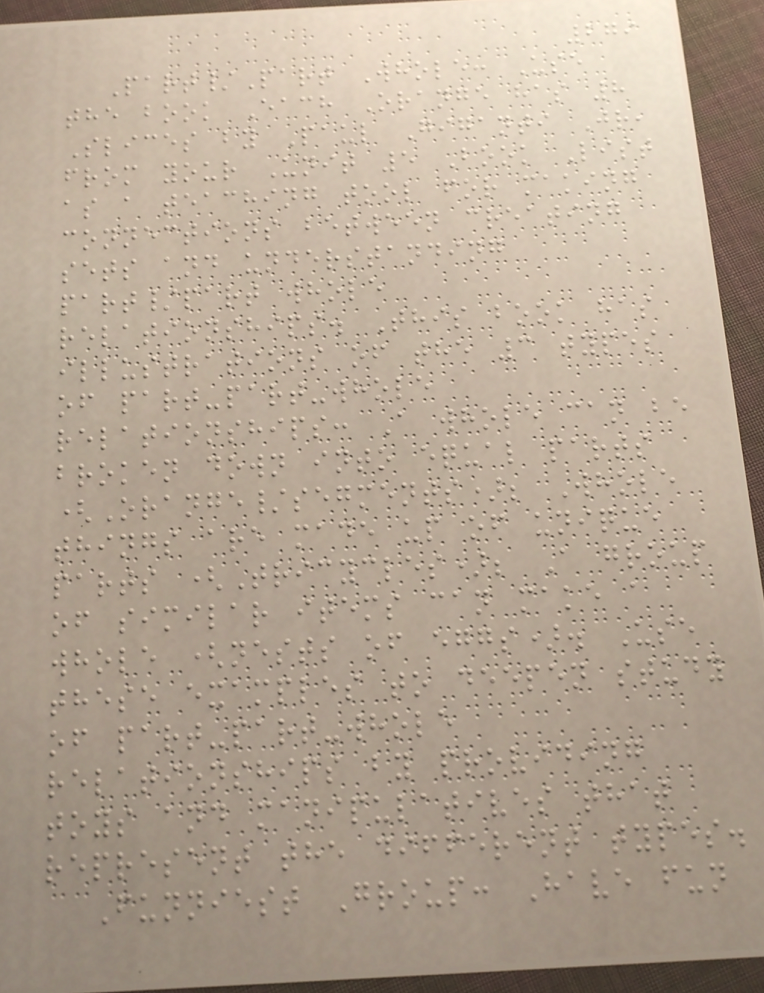279
Part/Part Whole: Use
the book Each Orange has 8
Slices by Paul Giganti Jr,
from your Unit 5 Book List
as a teaching tool for making
connections between creating
sets and understanding
part/part whole
relationships. This book has
illustrations of the 3 types
of part-part-whole
relationships: A whole can be
broken down into equal parts
(Orange/segments); Whole
things are made up of unique
parts (Tricycles); A group
of similar items can make a
whole (nests of eggs). Use
these examples to deepen study
of part-part-whole
relationships by providing
toys and manipulatives that
represent the different types.
Funniest Group: Have fun
